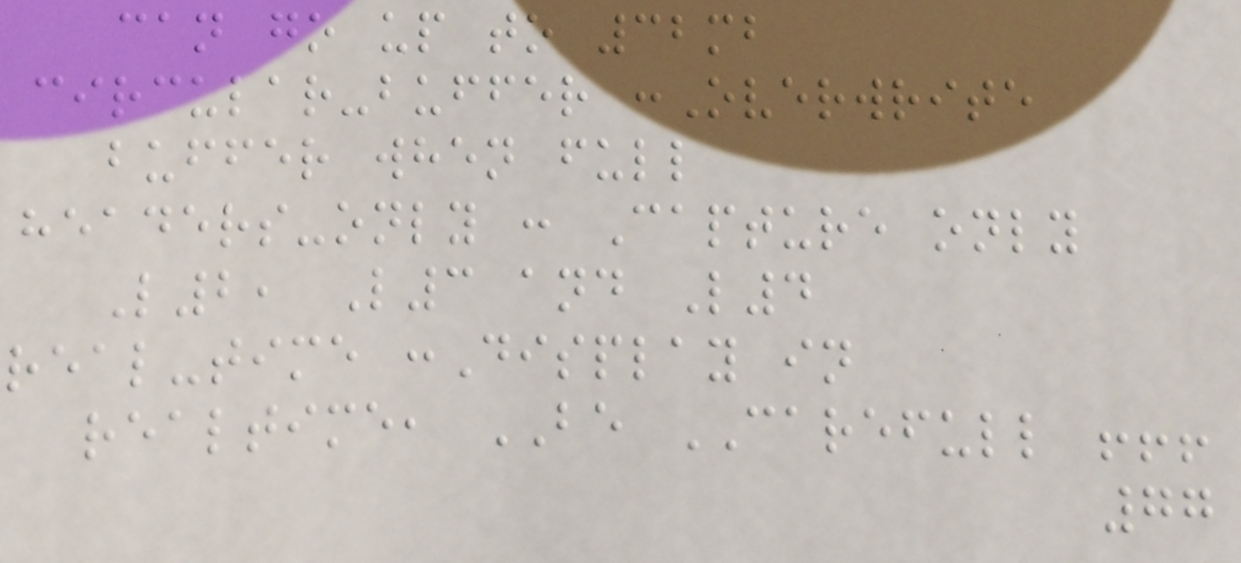can go up to 32mb
circular-buffer :Overwrite
buffer when full
headers-only : Capture only
L2, L3 and L4
real-time :Display in
realtime, BE CAREFULL !!!
77
